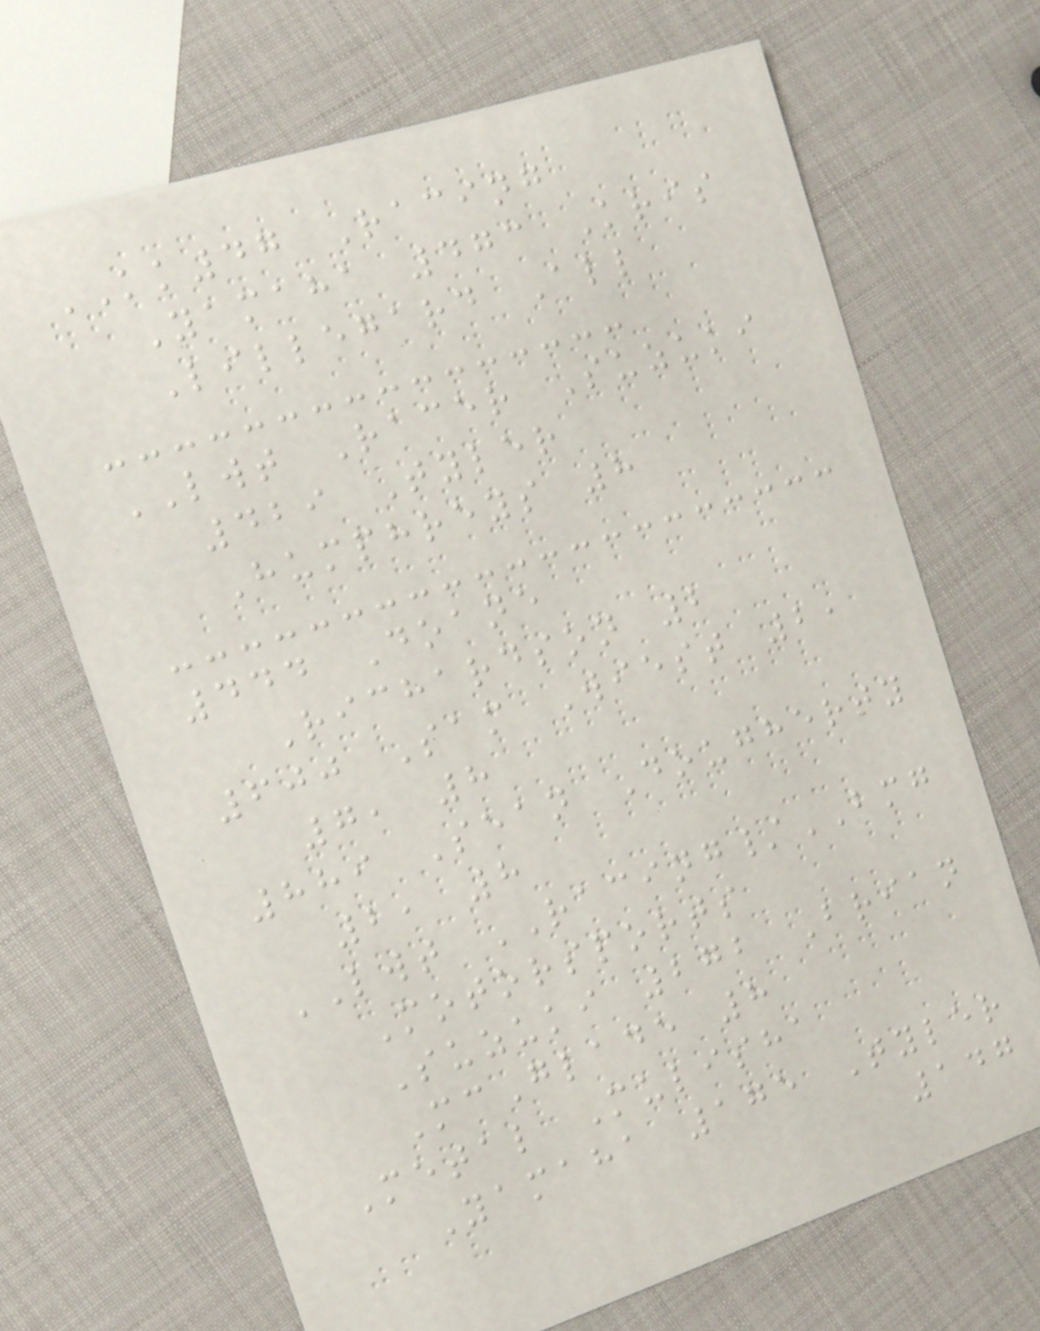KK47 Racing
Yamaha 473 Kris
Lillegard All
LWT Racer Suzuki
429 Tyler
Humphreys 8
444 Doane
Richardson 2
600 Sam Wiest 2,
7, 8
889 Sean Dougherty
2, 8
LWT RACING/BMG
Motorsports
Suzuki 272 Brian
McGlade 8
Metal Mulisha
Yamaha 175 Tyler
147
